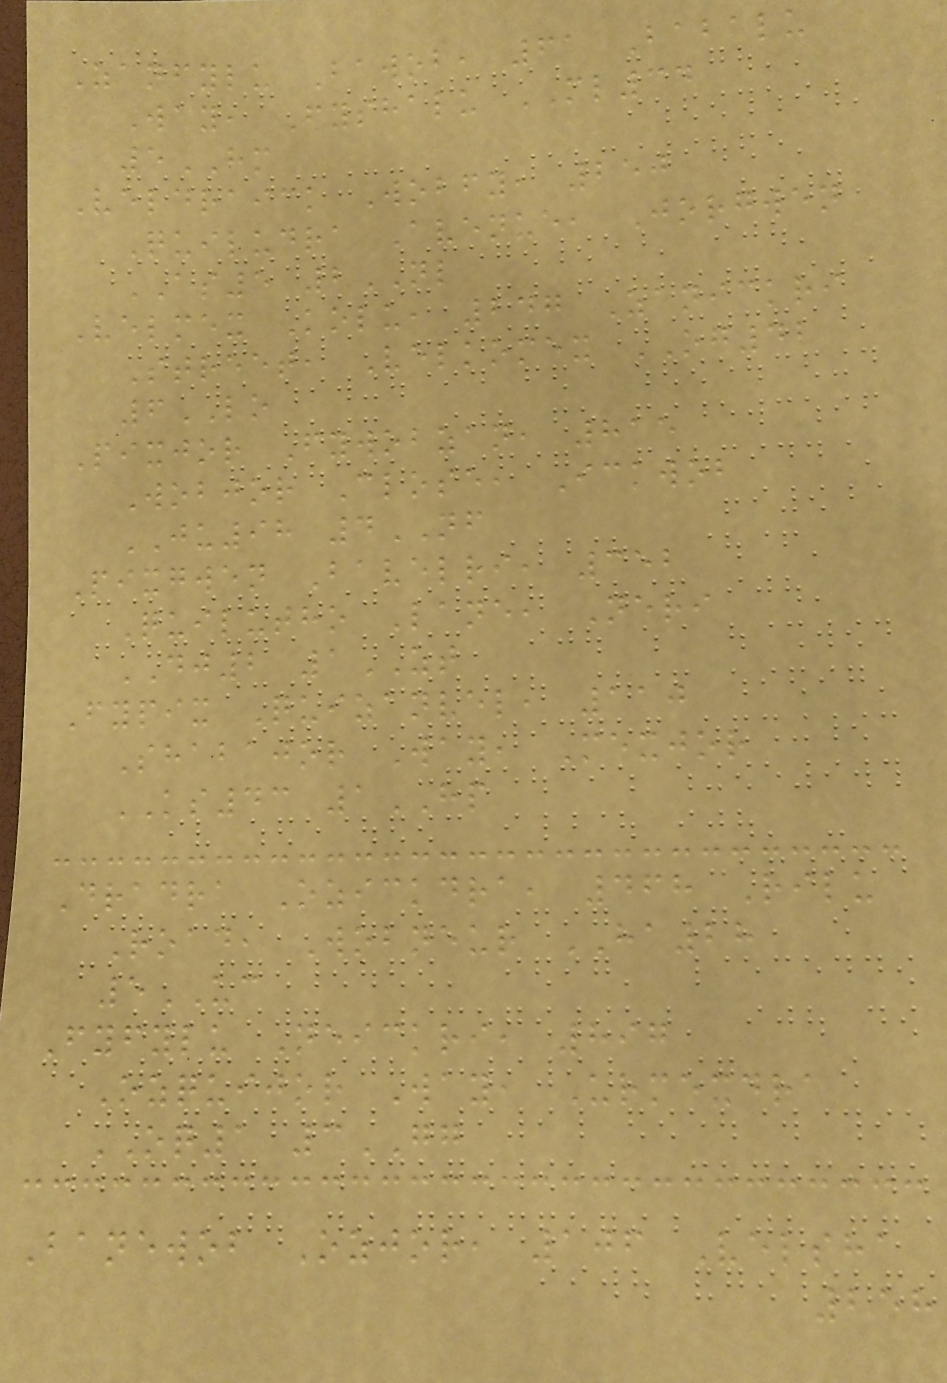Zanfylu Bawob, 61 Babalu
Way, Fyshalu ML34
5HM
Veldraick Wobfy, 250
Quiludra Avenue, Jorgwen
AS5 2NL
Velmex Kolu, 247 Zanickri
Street, Velkomex OG42
6LO
Pixjor Fywobzan, 815
Wobjor Close, Ickwob
JU98 4NF
Pixgwen Bavelri, 352
Quilutho Lane, Neri
DJ2 1ZT
Fypix Quizanvel, 110
Shabajor Way, Mexjor
KS43 1HP
Dradra Ozickdra, 468 Rilu
Road, Wobneur HA28
5UC
Fyfylu Neickri, 897
Ozquijor Way, Urmexdra
OQ1 3GG
Banewob Ozjor, 106 Velsha
258
